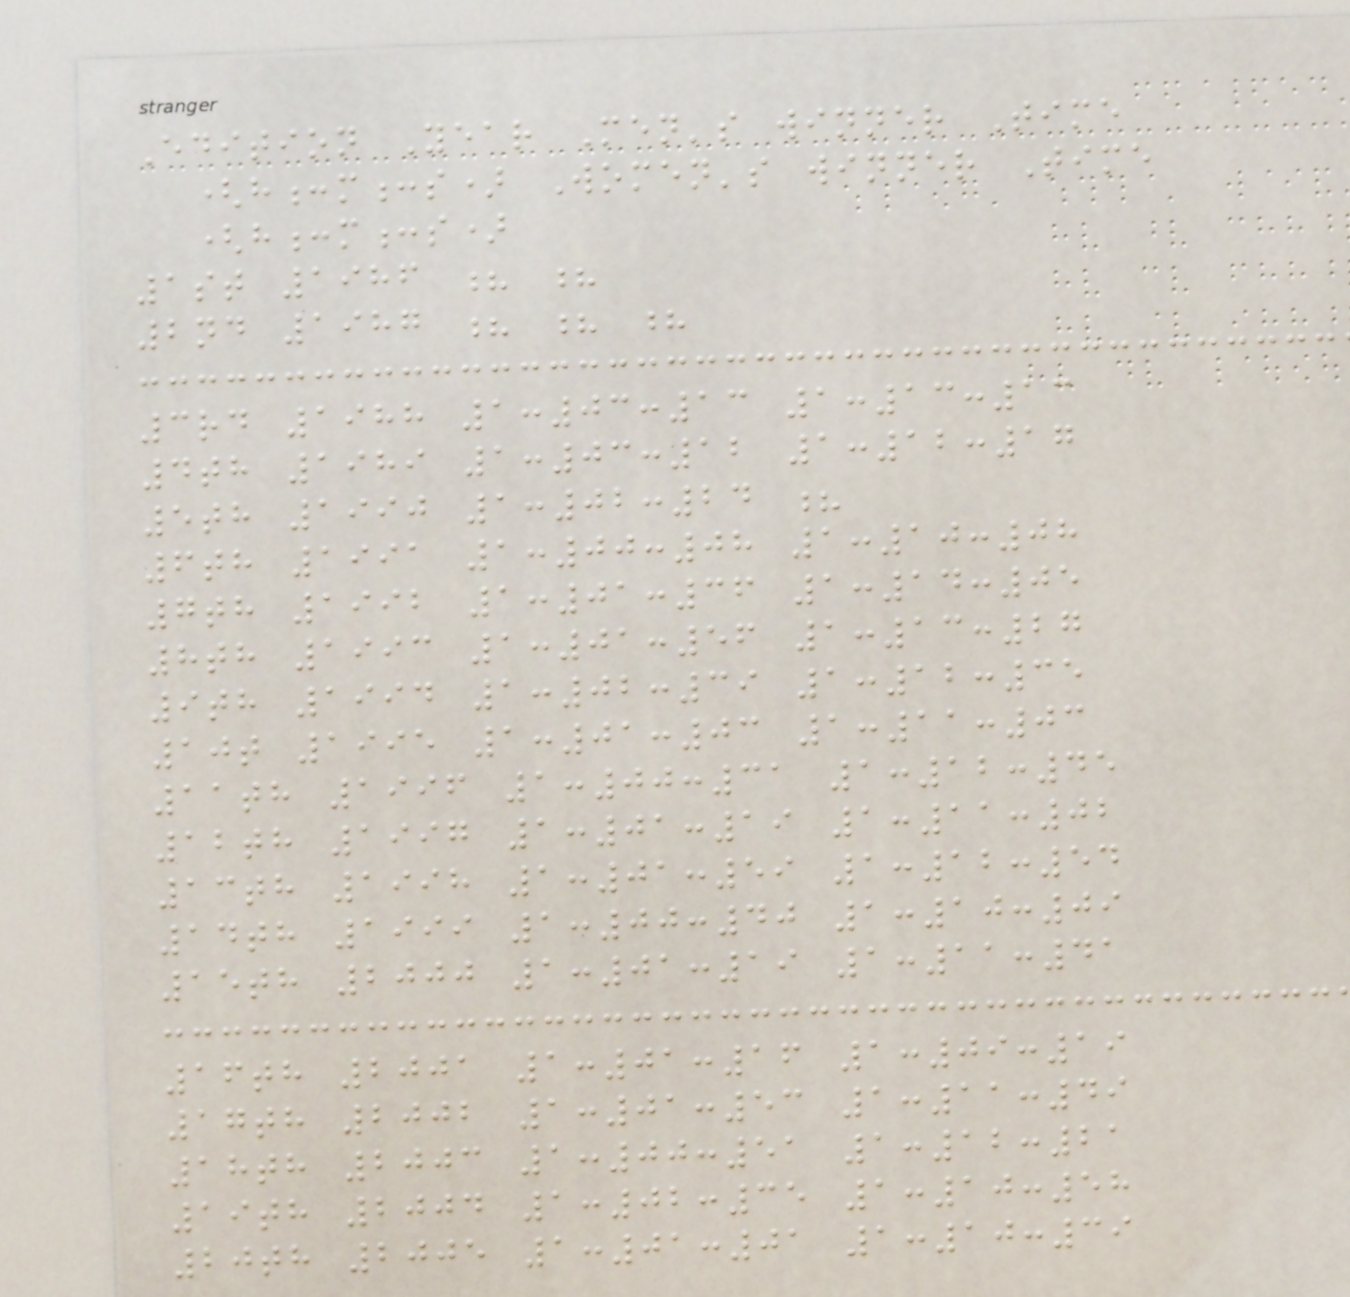Edition Year Men's winner Time
(h:m:s) Women's winner Time
(h:m:s)
1st 1986 ? ?
2nd 1987 ? ? ?
3rd 1988 1:03:13 1:13:13
4th 1989 1:03:12 1:12:17
5th 1990 1:02:24 ?
6th 1991 1:00:08 1:10:08
7th 1992 1:01:36 1:14:05
8th 1993 1:01:56 1:13:27
9th 1994 1:02:39 1:12:35
10t 1995 1:01:03 1:11:03
11th 1996 1:00:31 1:12:45
12th 1997 1:01:19 1:11:02
13th 1998 1:01:59 1:12:54
14th 1999 1:00:40 1:10:09
15th 2000 1:01:19 1:11:41
16th 2001 1:01:16 1:09:19
17th 2002 1:01:53 1:11:49
18th 2003 1:00:51 1:12:21
19th 2004 1:02:35 1:10:58
20th 2005 1:01:01 1:10:39
